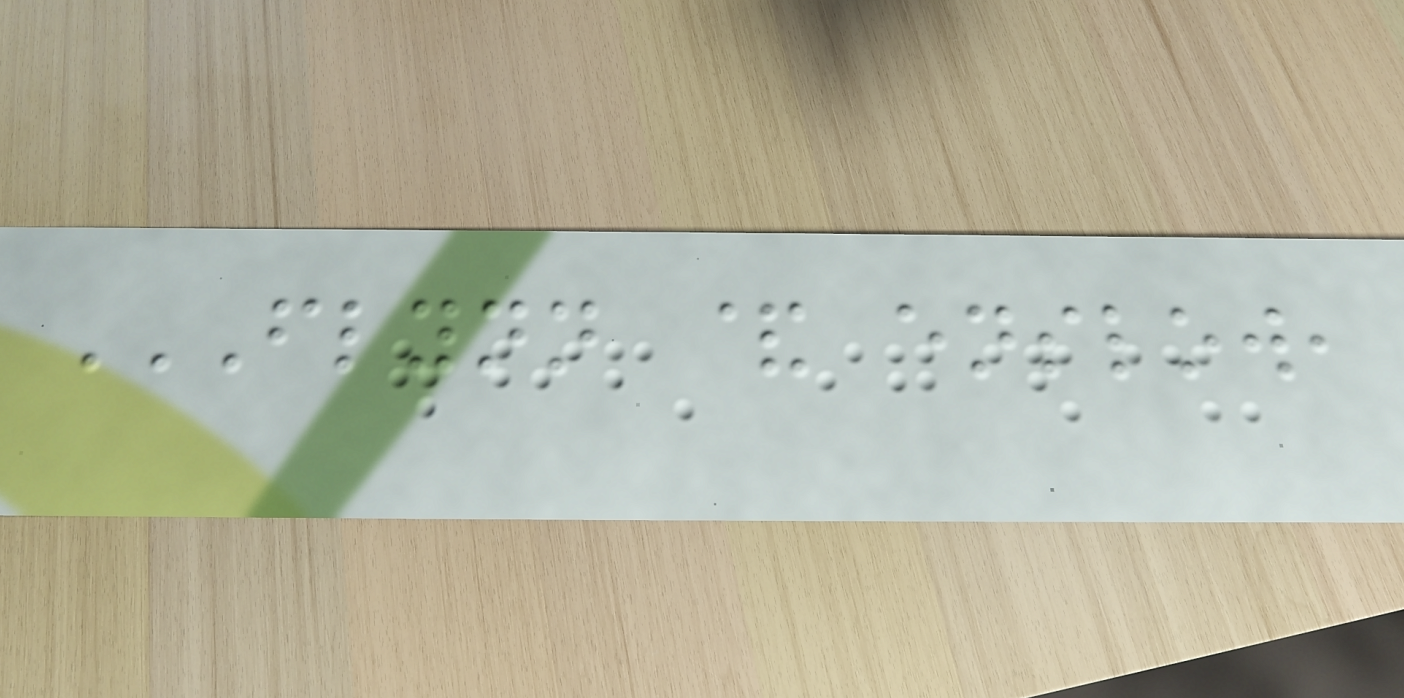FLYNN & ENSLOW,
